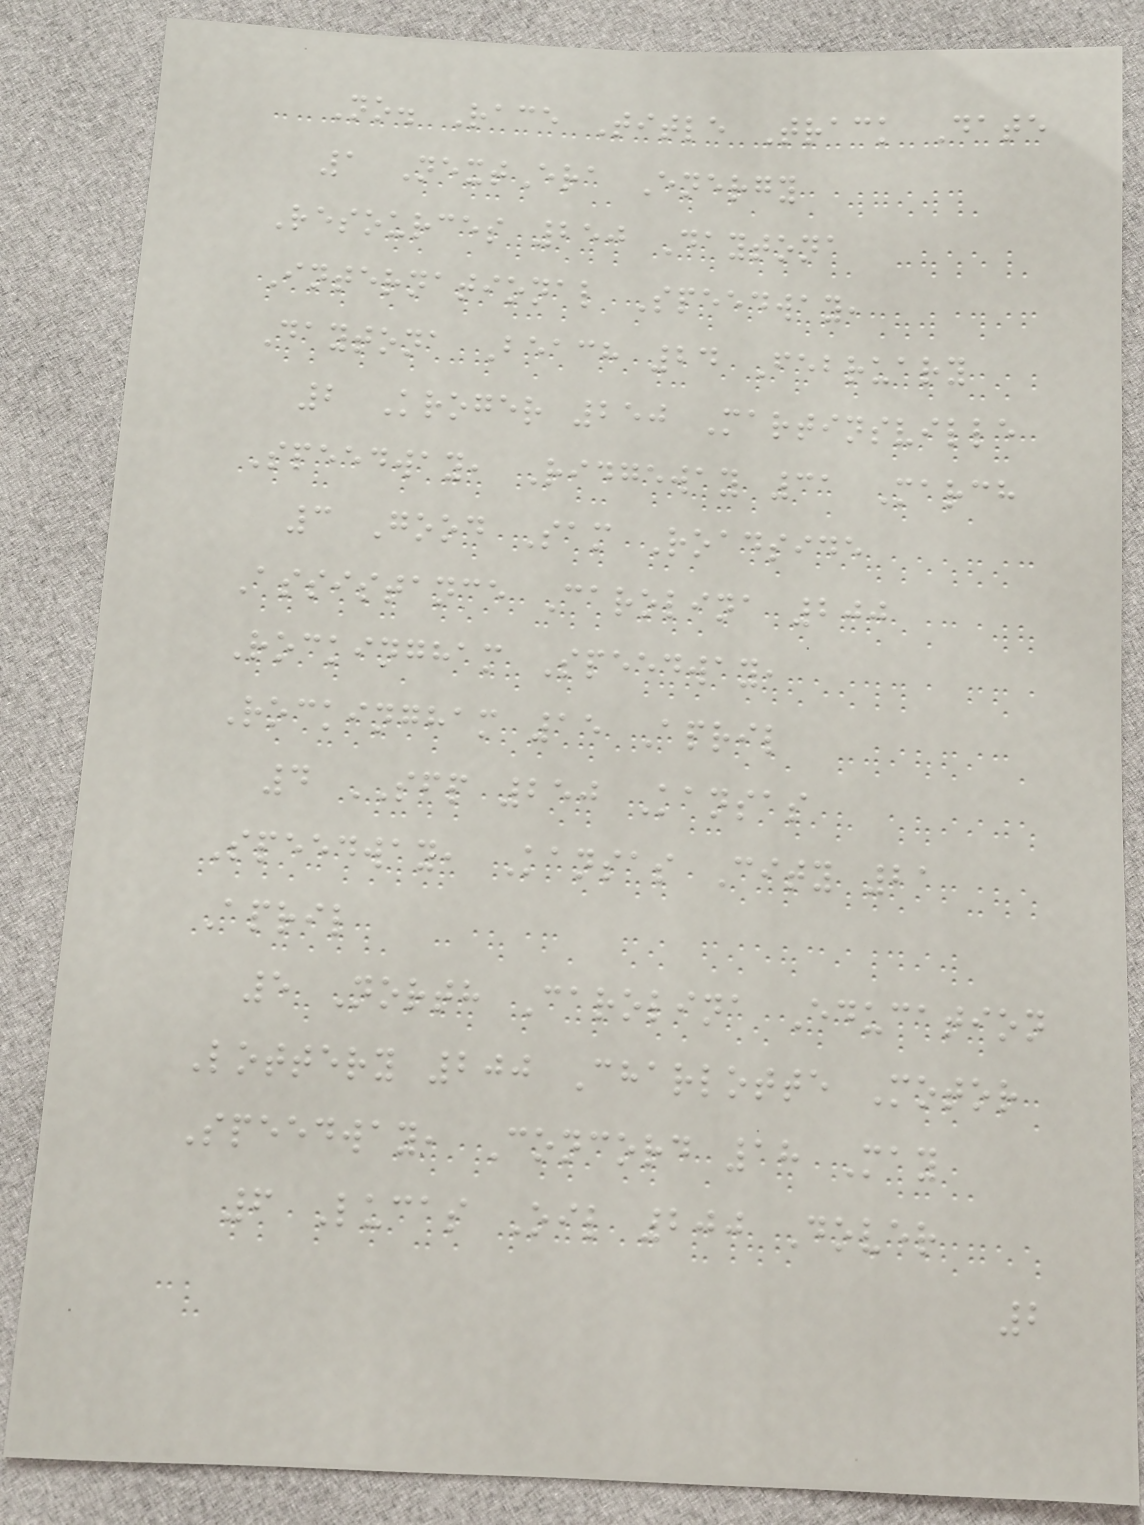No. Race Title Track Date
1 NextEra Energy
Resources 250 Daytona
International Speedway,
Daytona Beach 24 February
2 Kroger 250 Martinsville
Speedway, Ridgeway 31 March
3 Good Sam Roadside
Assistance Carolina 200
Rockingham Speedway,
Rockingham 15 April
4 SFP 250 Kansas
Speedway, Kansas City 21
April
5 North Carolina Education
Lottery 200 Charlotte Motor
Speedway, Concord 18 May
6 Lucas Oil 200 Dover
2
